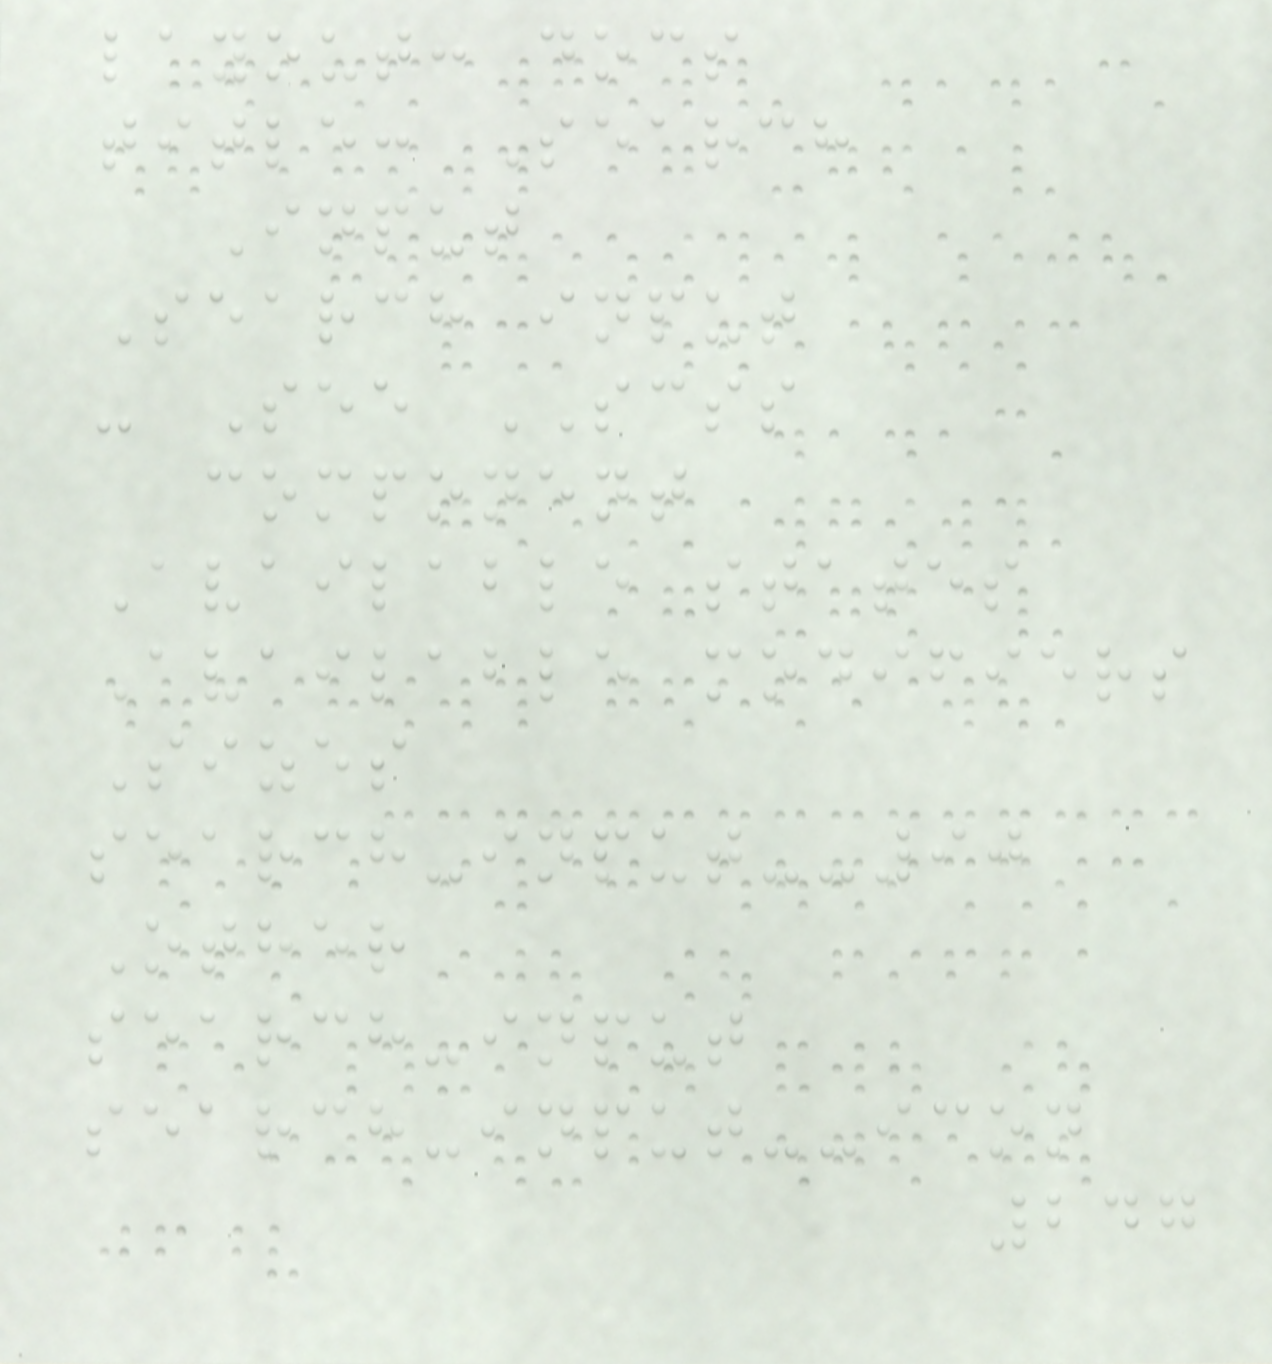layout: docs
title: Search
Input
Search input
- See SCSS
component
Available states
Available modifiers
Sizes
search-input--90
Other
search-input
search-input--icon
247
